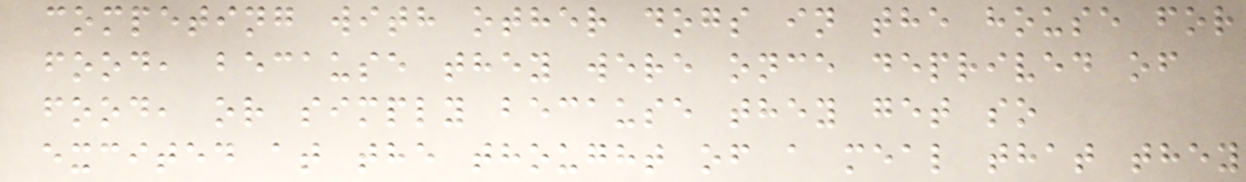competing with other dogs in the house for
food, because they were once deprived of
food, or simply because they get so
excited at the thought of a meal that they
